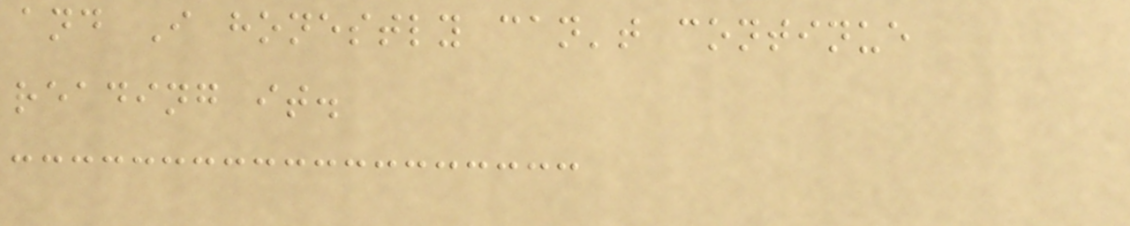and I honestly can't continue
reading it.
